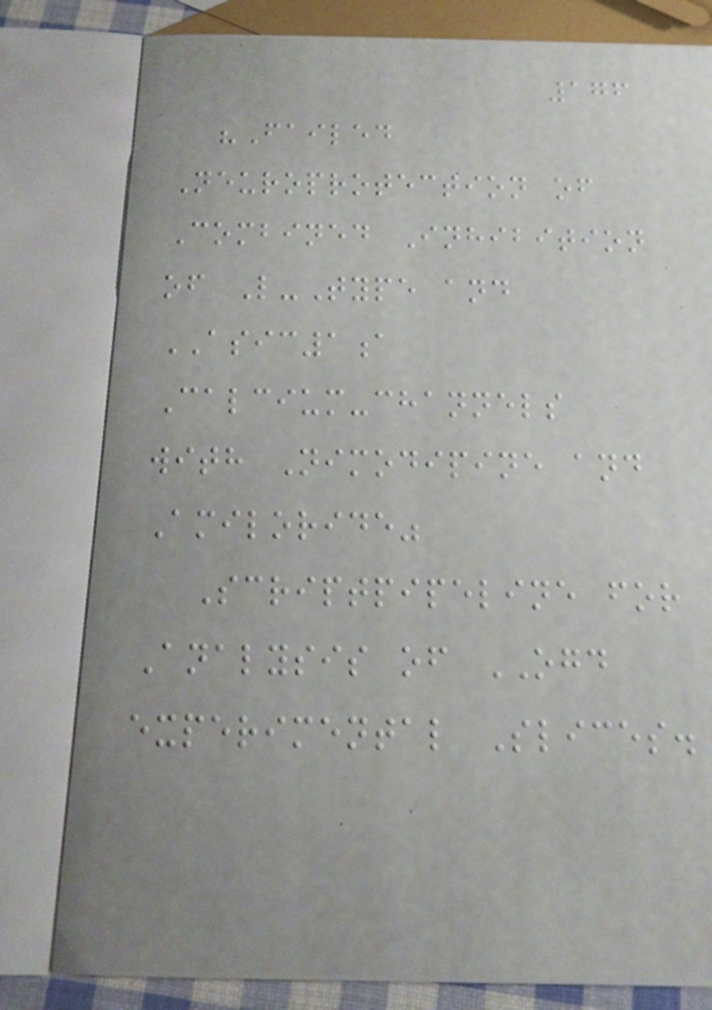176
"Failed
Neuroprotection of
Combined Inhibition
of L-Type and
ASIC1a
Calcium-channels
with Nimodipine and
Amiloride"
Scriptpipeline for
Analysis of OGD
experimental Slices.
